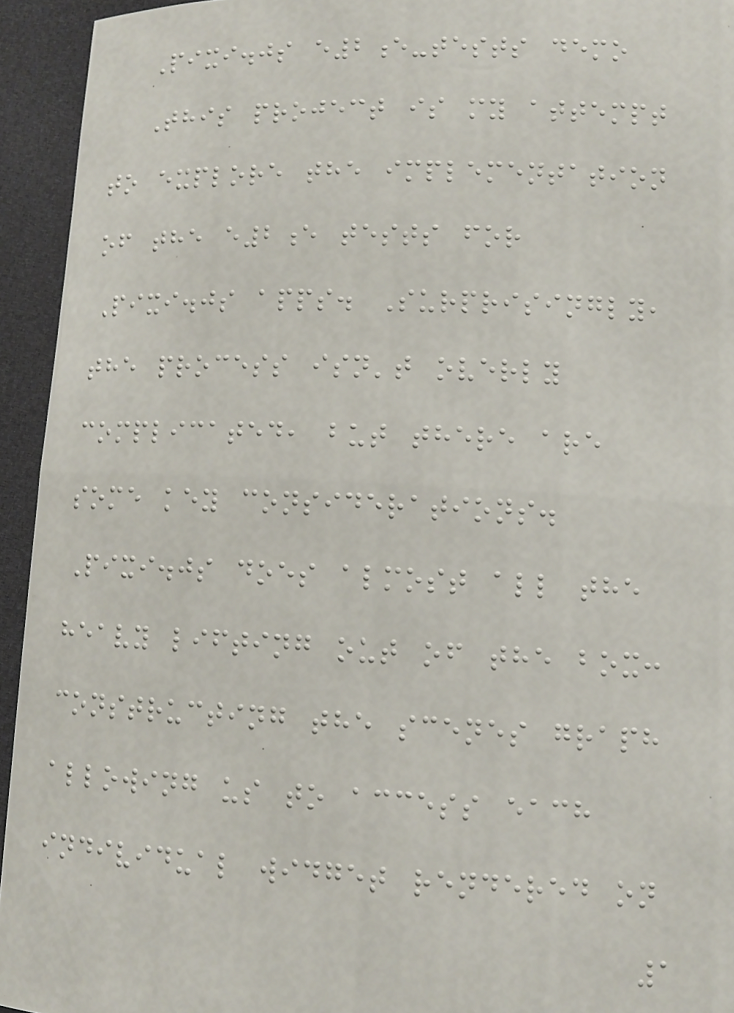Pixi.js e2e-tests demo
This project is my attempt
to explore the implementation
of the e2e tests for
Pixi.js apps. Surprisingly,
the process isn't overly
complicated, but there are
some key considerations.
Pixi.js does almost all the
heavy lifting out of the box:
constructing the scenes graph
allowing us to access each
individual widget rendered on
1
